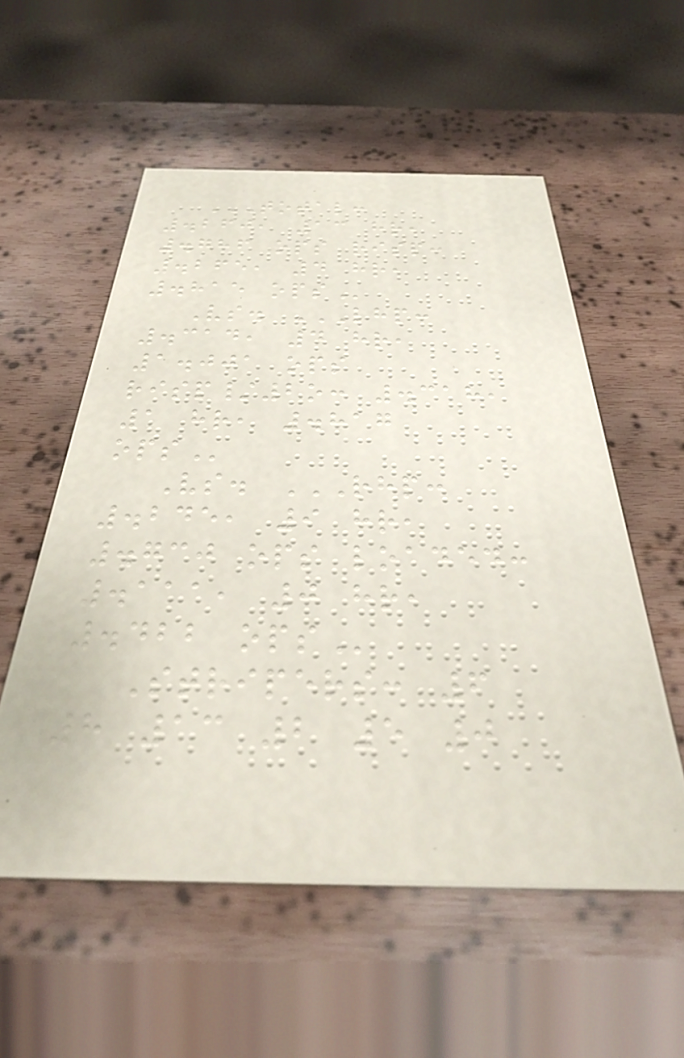TOTAL:
.260, 13 HR,
.786 OPS RISP:
.265, 4 HR,
.815 OPS
Vs. LHP:
.314, 4 HR,
1.001 OPS
RISP/2O: .318,
1 HR, .817
OPS
Vs. RHP:
.245, 9 HR,
.730 OPS LOADED:
.111, 0 HR,
.422 OPS
Stripers: 6
8 13 2 5 0
